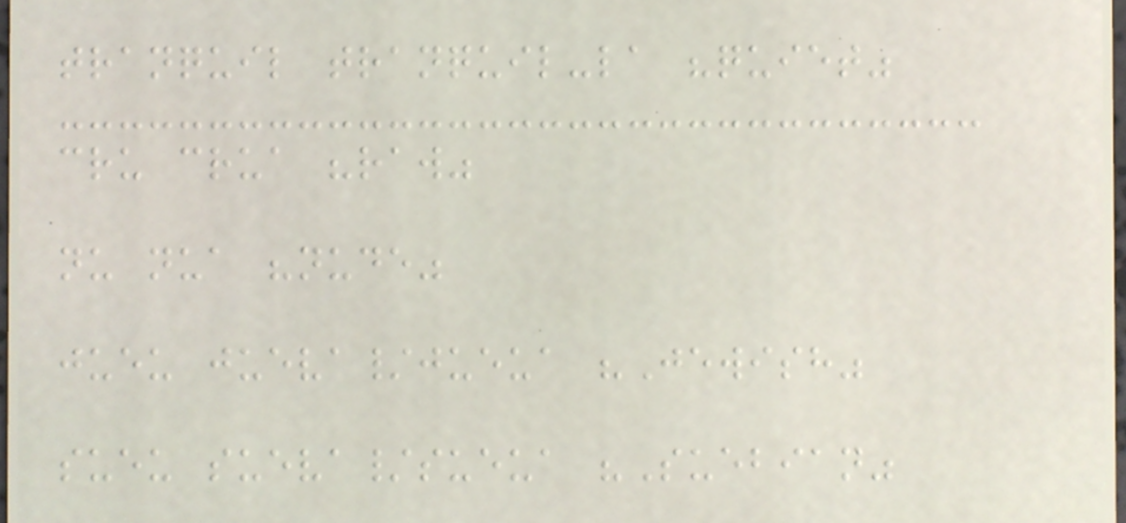tranquil tranquil-la "quiet"
cru crua "raw"
nu nua "nude"
jueu jueva/jueua "Jewish"
sueu sueva/sueua "Suebian"
